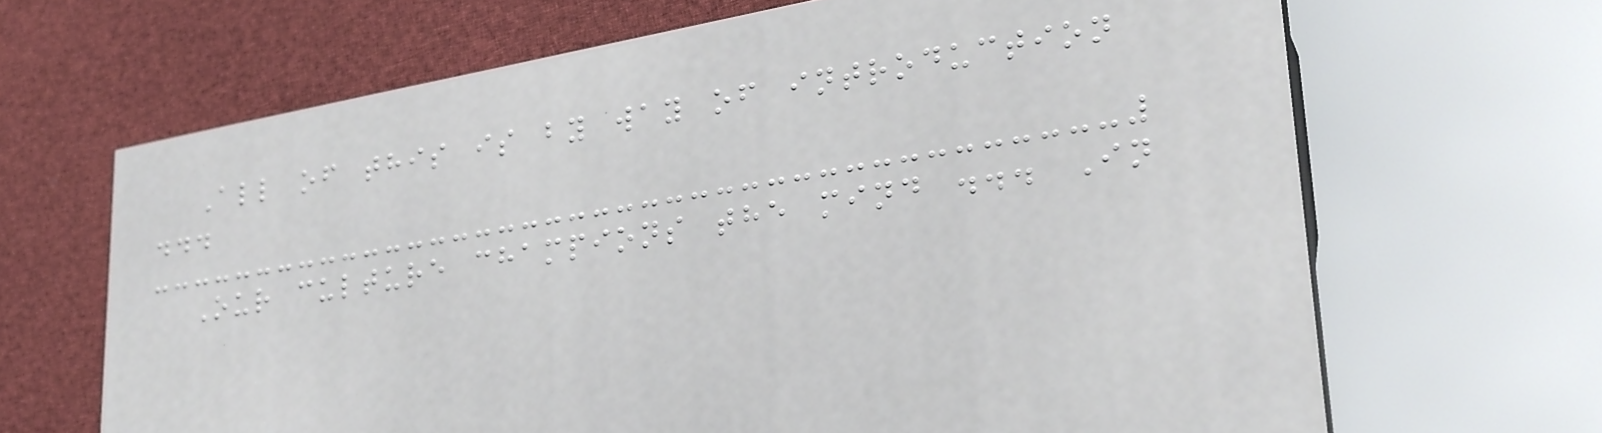All of this is by way of introduction
...
Our culture champions the mind ... In
